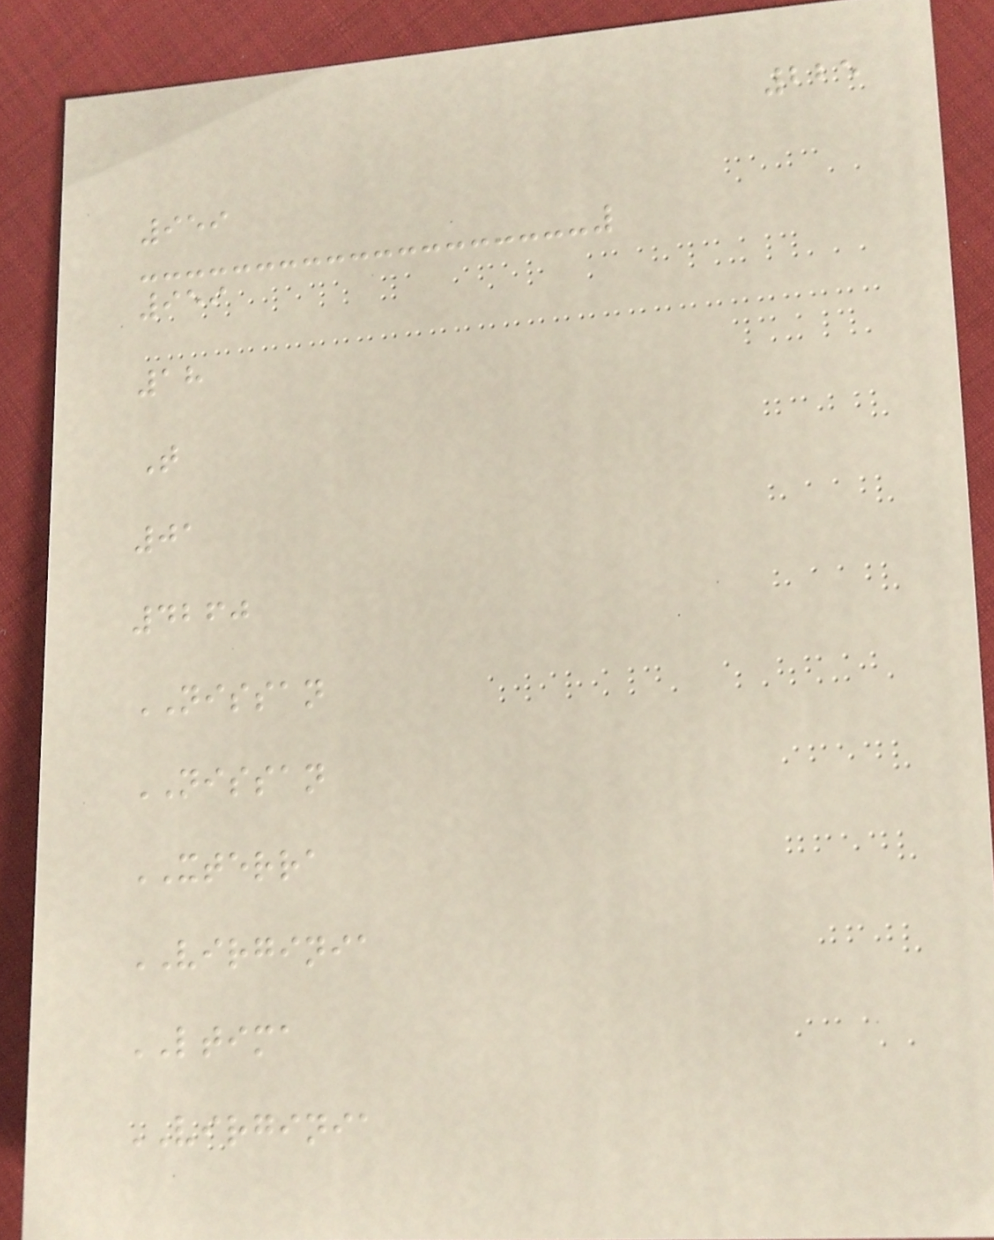225
959
959
18
T
01
4260
NISSAN
NISSAN
XTERRA
VIRGINIA
LTIMA
VIRGINIA
